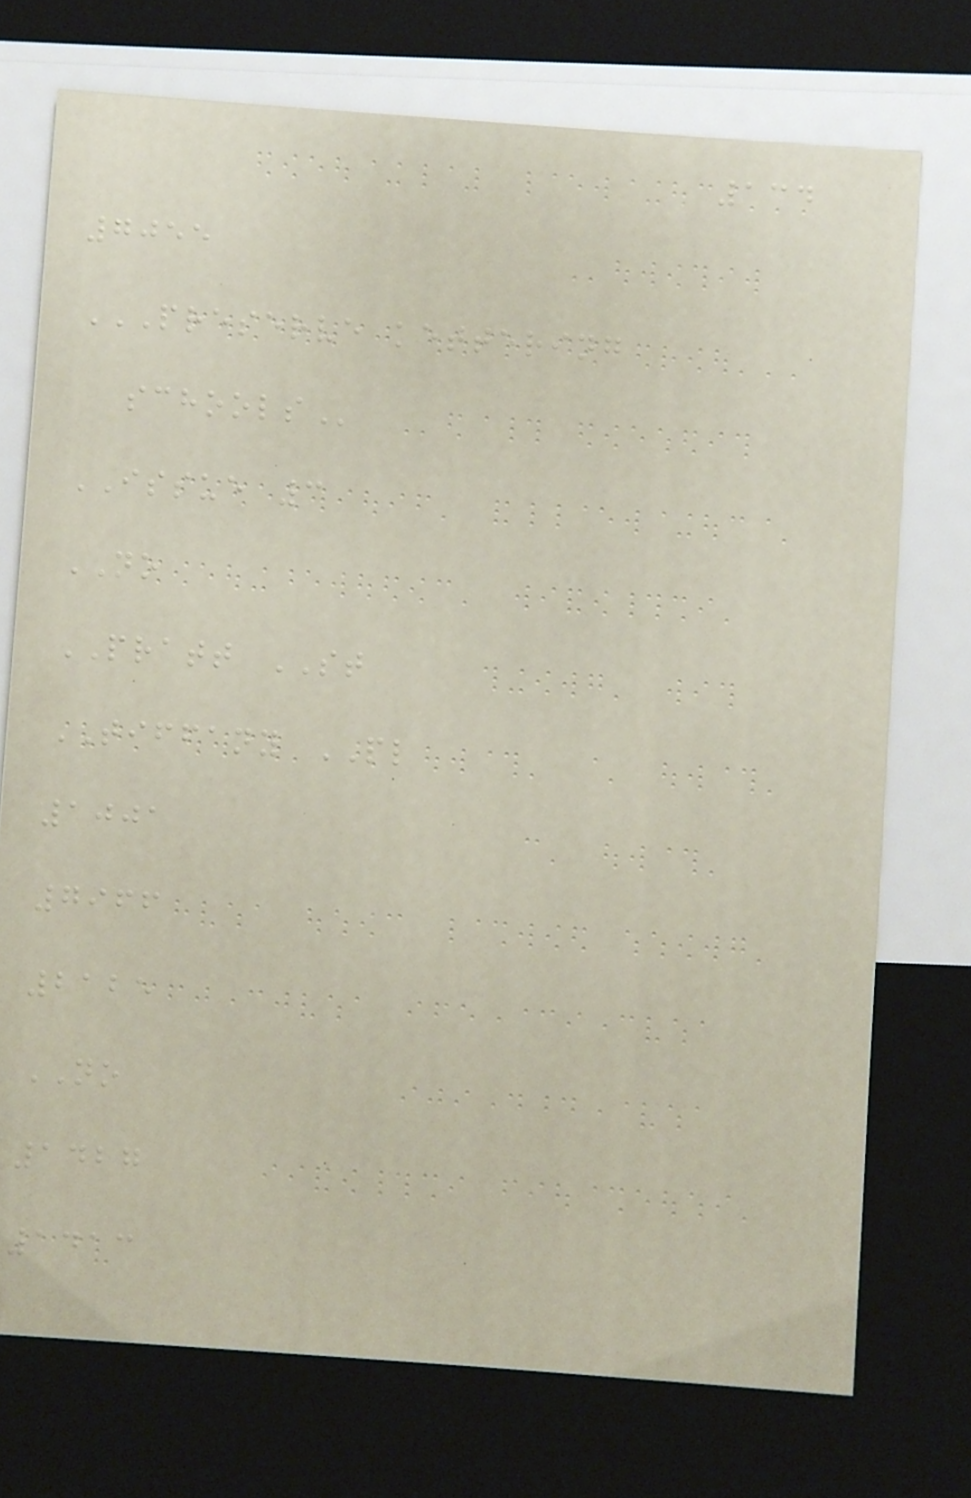134
7055
PRESERVE KETTERING
SCHOOLS
ISSUE 3
NO
PRATT ST
TIFFANY PL
1001
7966
2125
NO
1427
1413
